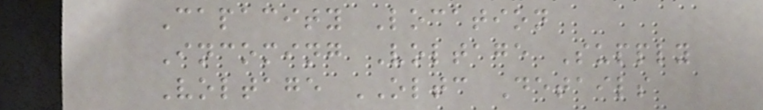Capacity Location
Incoming Voltage Supply
Voltage OLTC Details
